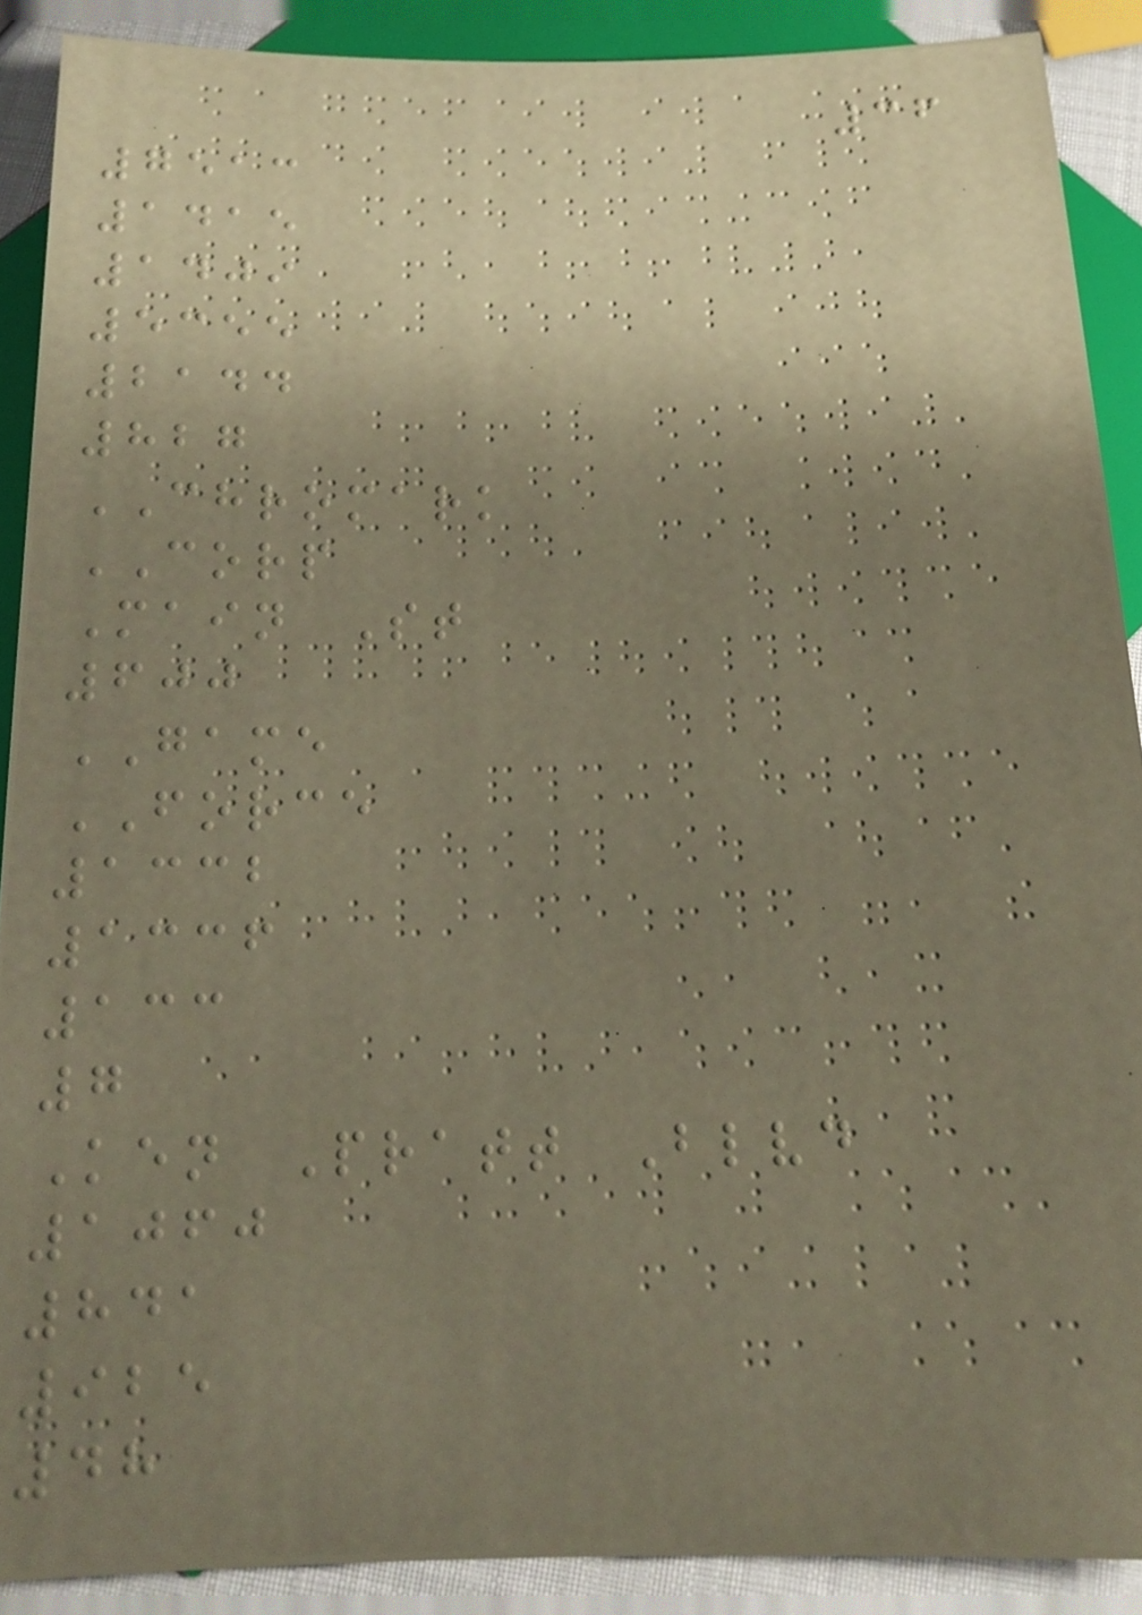36
7513
1415
1409
5355
2144
827
CHROMARK
CORP
Main St
600
GAME
FORCE
1332
1336
133
7
Ken Pratt Blvd
1060
841
925
48
